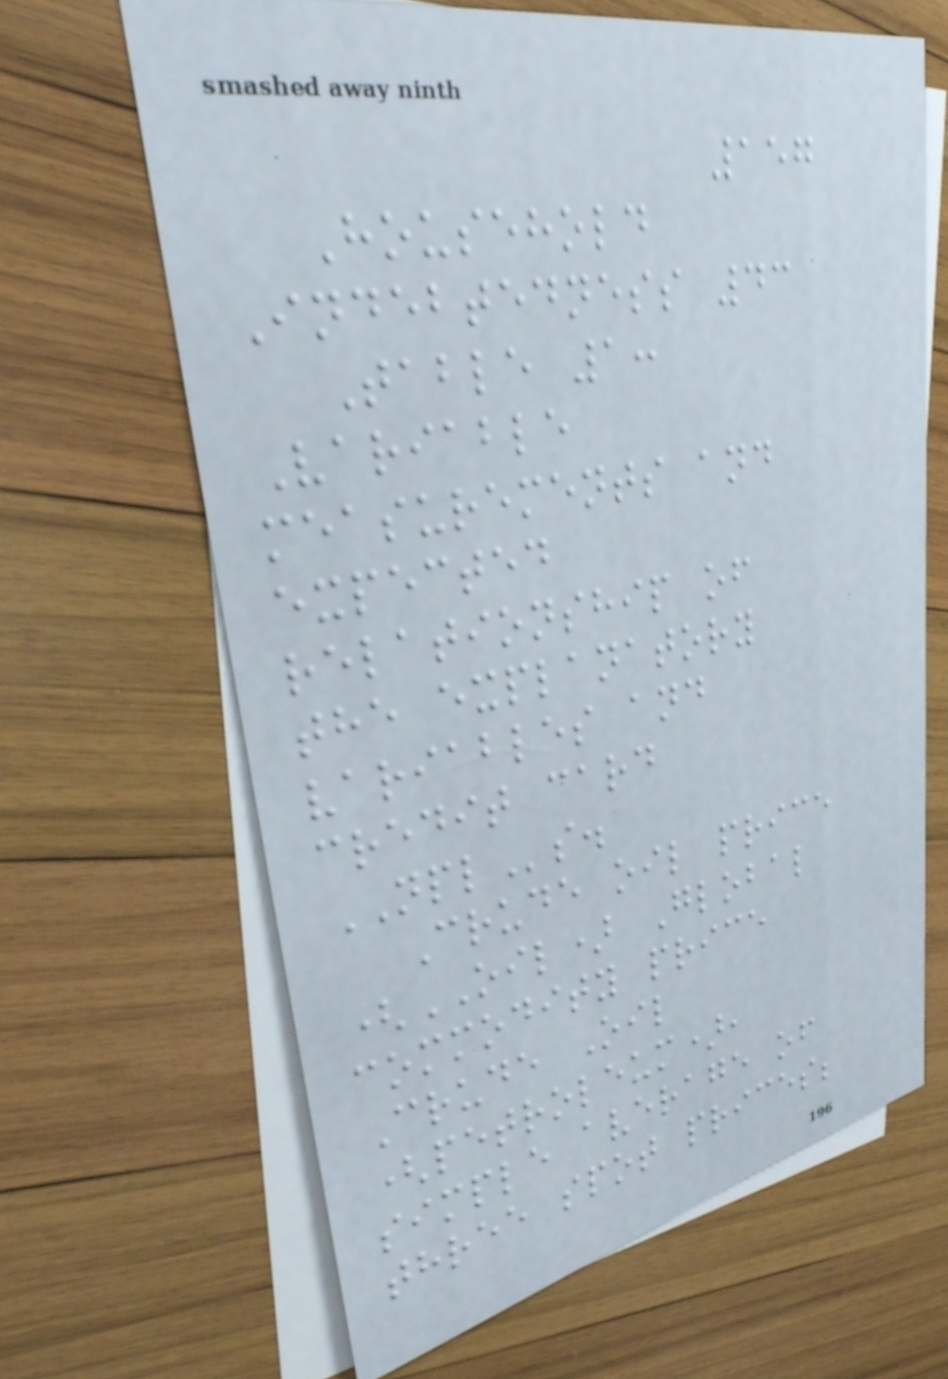157
Household
Indebtedness 43
Table 1:
Variable
measurements and
expected
relationship of
the explanatory
variables and
credit card
NPLs.
Crude oil price
(OIL) Global
commodity price
Crude Oil
(petroleum),
simple average of
three spot prices;
